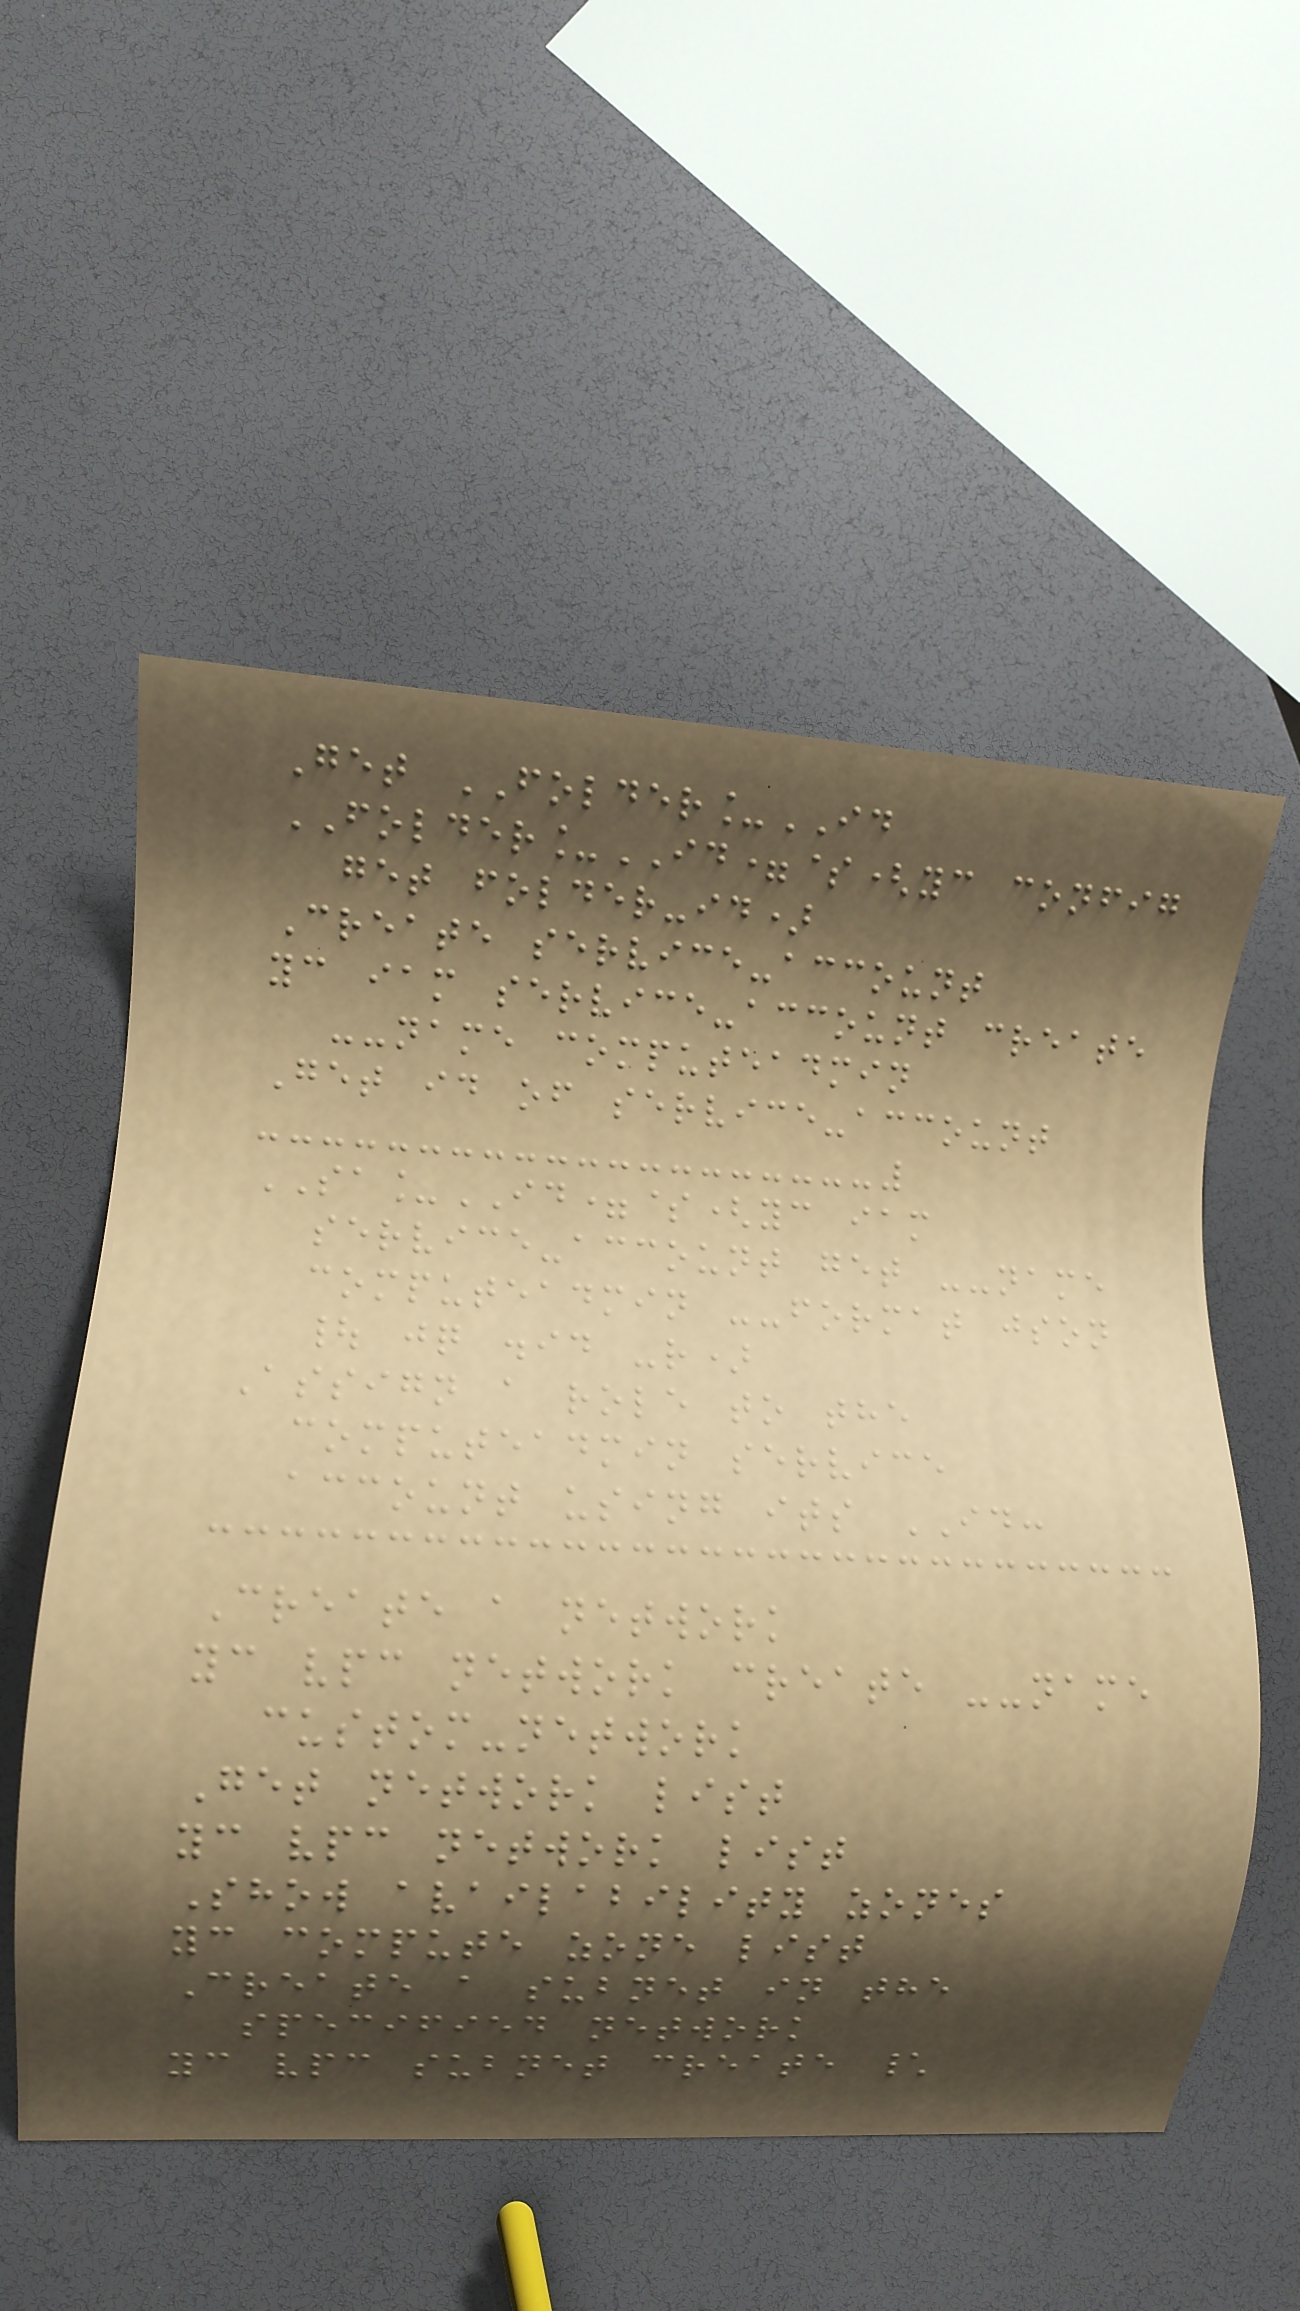Get FOLDER_ID
FOLDER_ID=$(yc config
get folder-id)
Create service-account
yc iam service-account create
--name computeadmin
Get id of service-account
SA_ID=$(yc iam
service-account get --name
computeadmin --format json
| jq .id -r)
Assign a role to the
computeadmin service
account using its ID:
Create a network
yc vpc network create --name
custom-network
Get network list
yc vpc network list
Show availability zones
yc compute zone list
Create a subnet in the
specified network
yc vpc subnet create \
